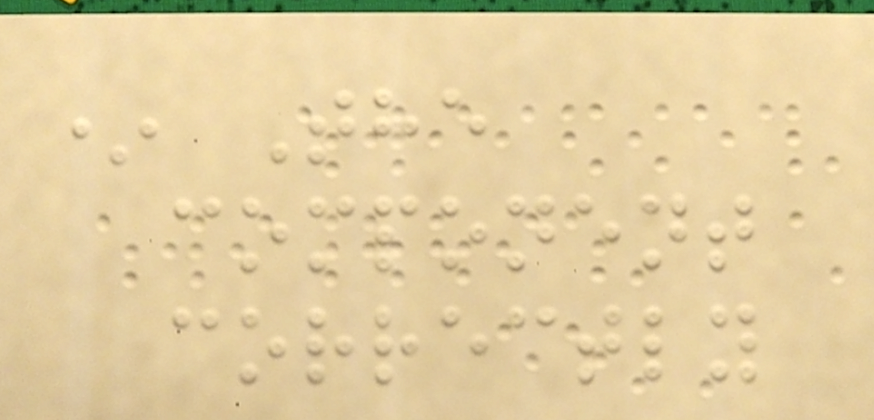* The
component
correctly
